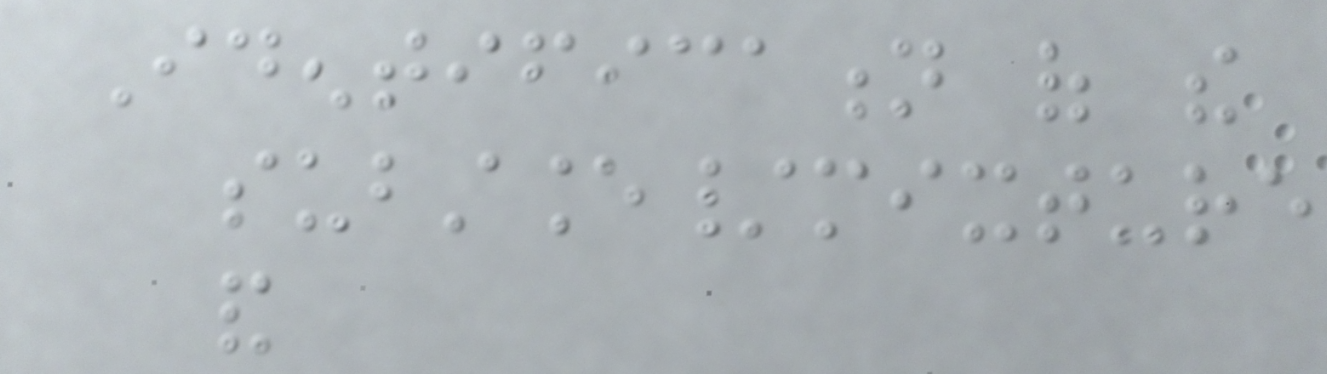Identification of the
substance/mixture
and
